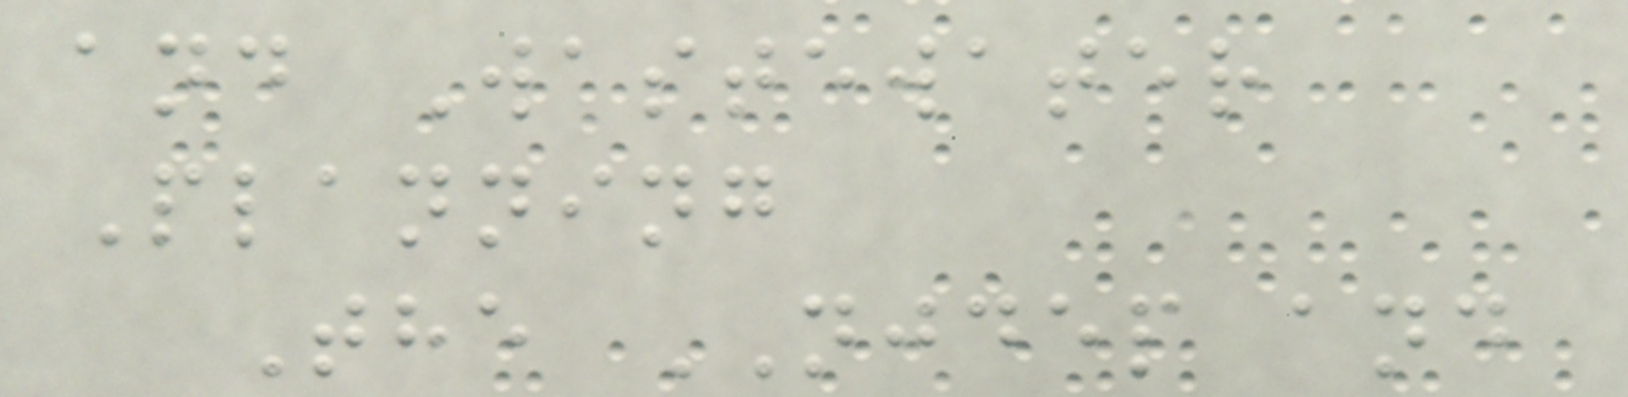and Wastewater
Planning
The NJDEP and
